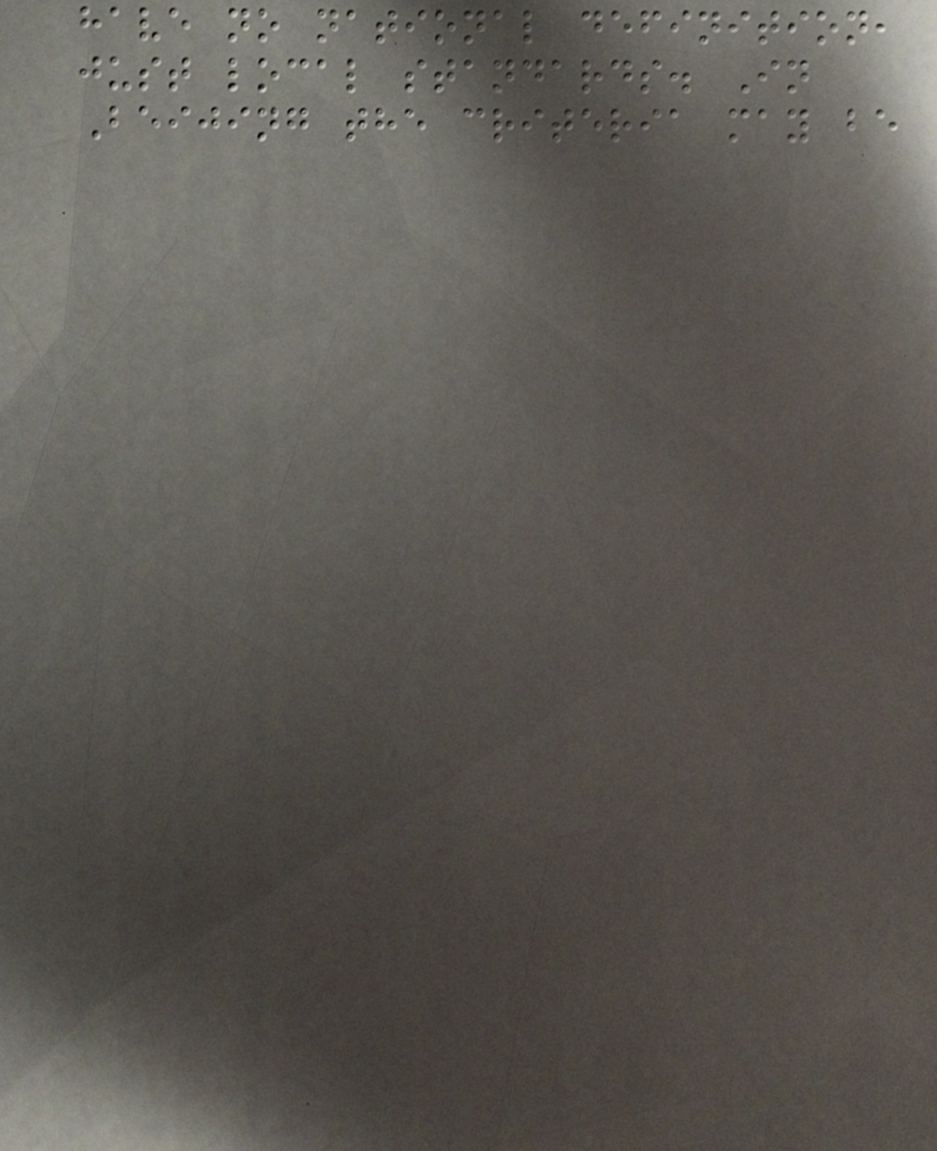have no national definition,
just local standards. In
Beijing the criteria may be
